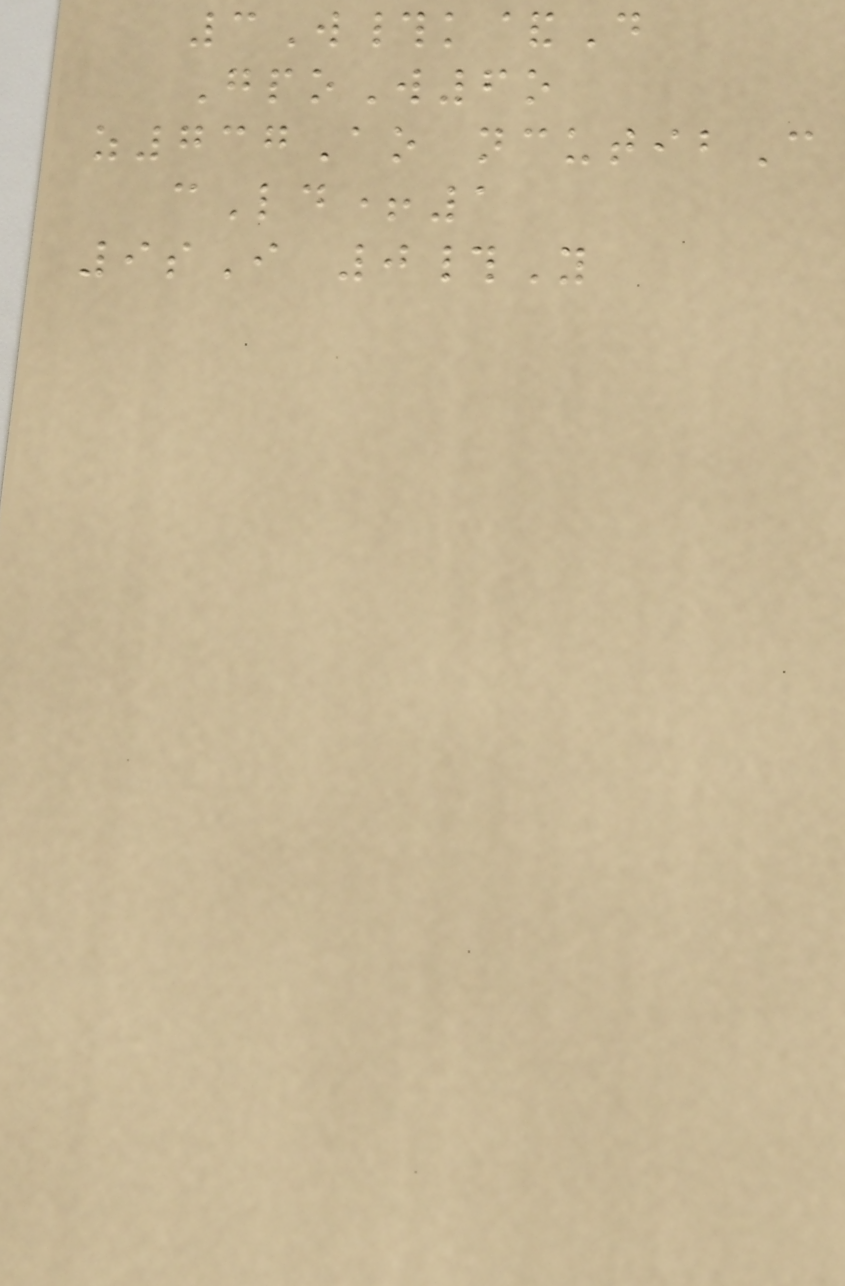3W#k&D
GpoW6o
z737Ao ncutibC
cLd+1
9sI 0#Y
